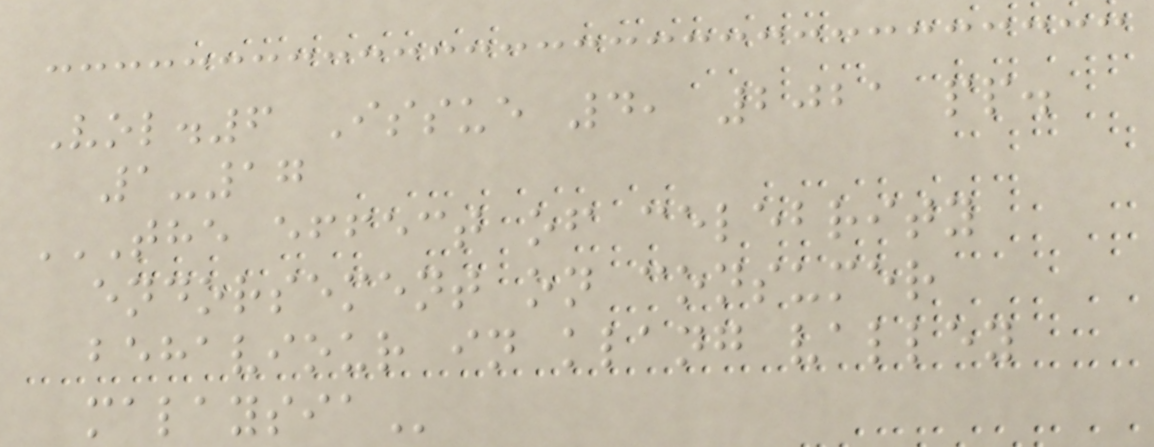Vol.6 Issue 4, 2021 pp.
1-17
THE EFFECT OF CELEBRITY
ENDORSEMENT ON CONSUMER
BEHAVIOUR IN KLANG VALLEY
MALAYSIA
